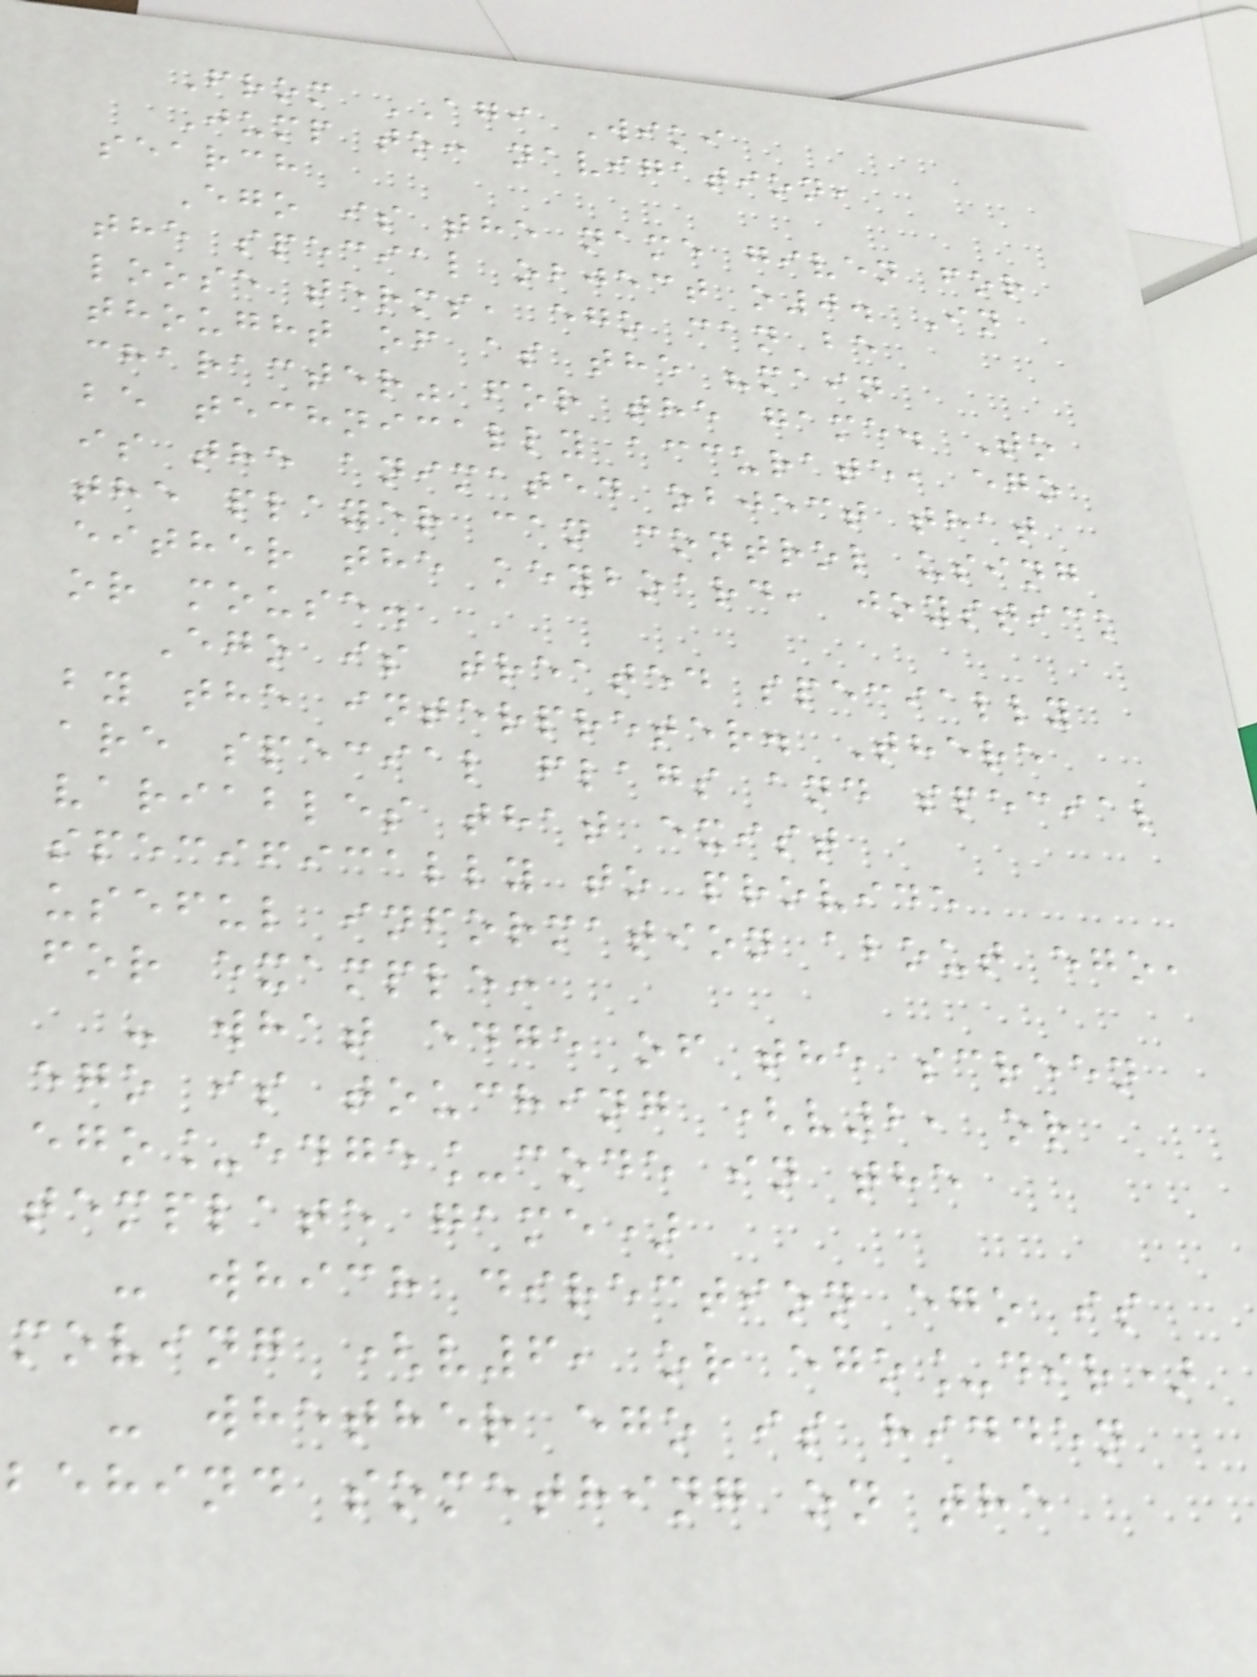From AGI Wiki
Jump to: navigation,
search
Ego is the name given for
the special object o0. In
loose terms, ego can be
thought of as the "main
character" for the game. To
be technically accurate, ego
is the animated object that
the player can control using
either the keyboard, joystick
or mouse.
Ego is treated specially
by the interpreter. There
are special flags and special
variables that exist
specifically to provide
useful information about ego,
for example:
- what edge of the screen
ego is touching (v2, or
ego_edge_code in the
template game)
- which direction ego is
moving (v6, or ego_dir)
- whether ego is hidden
behind something on the
